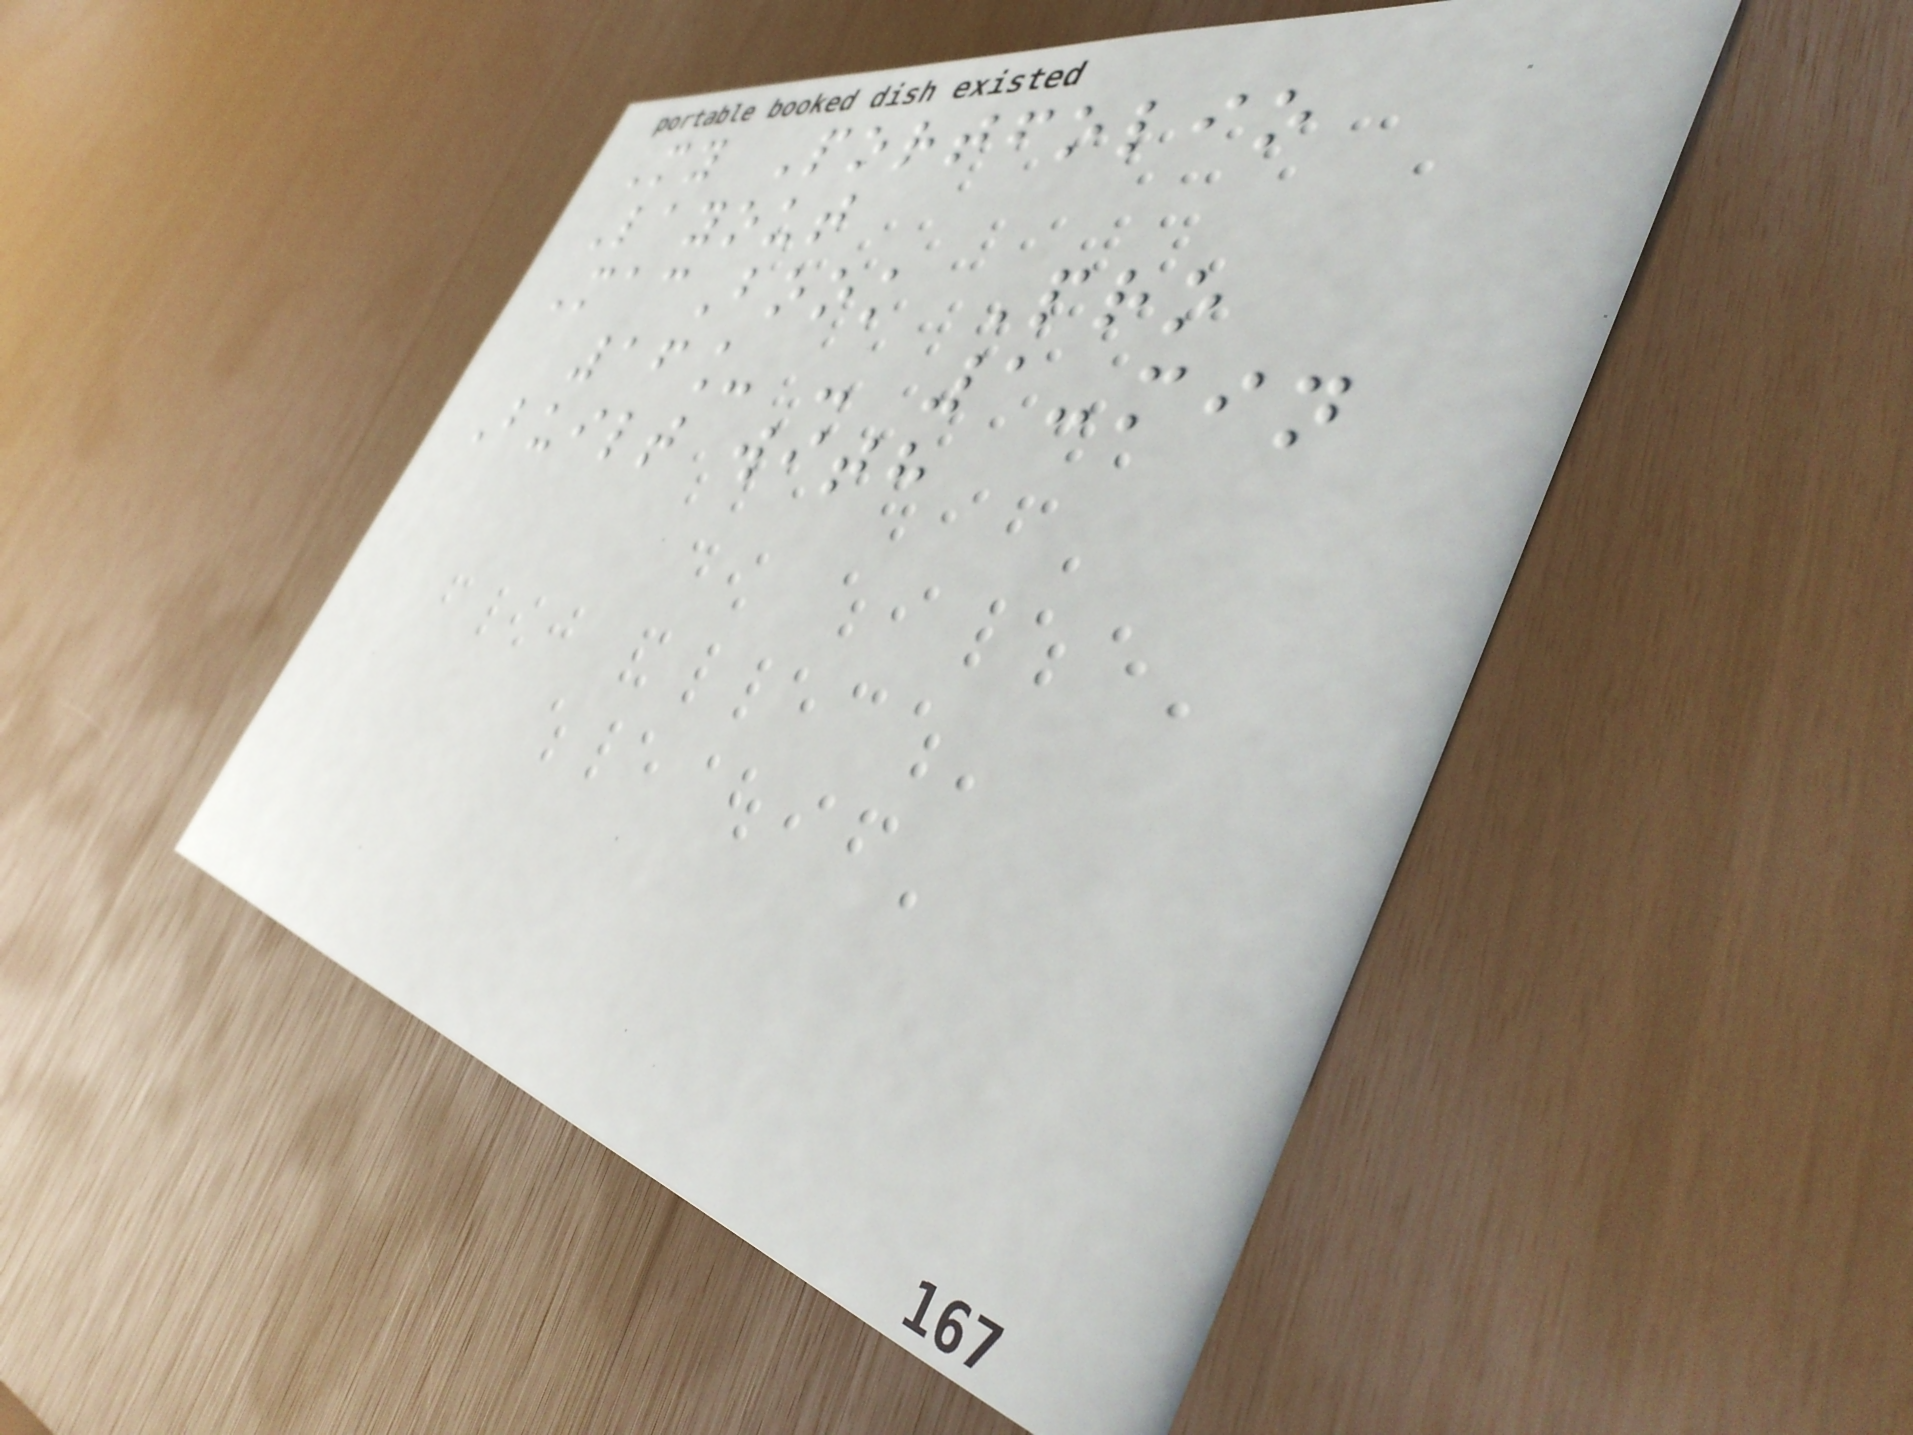My Portfolio
Layout
MacBook Pro
16_ - 1-min
Built with
